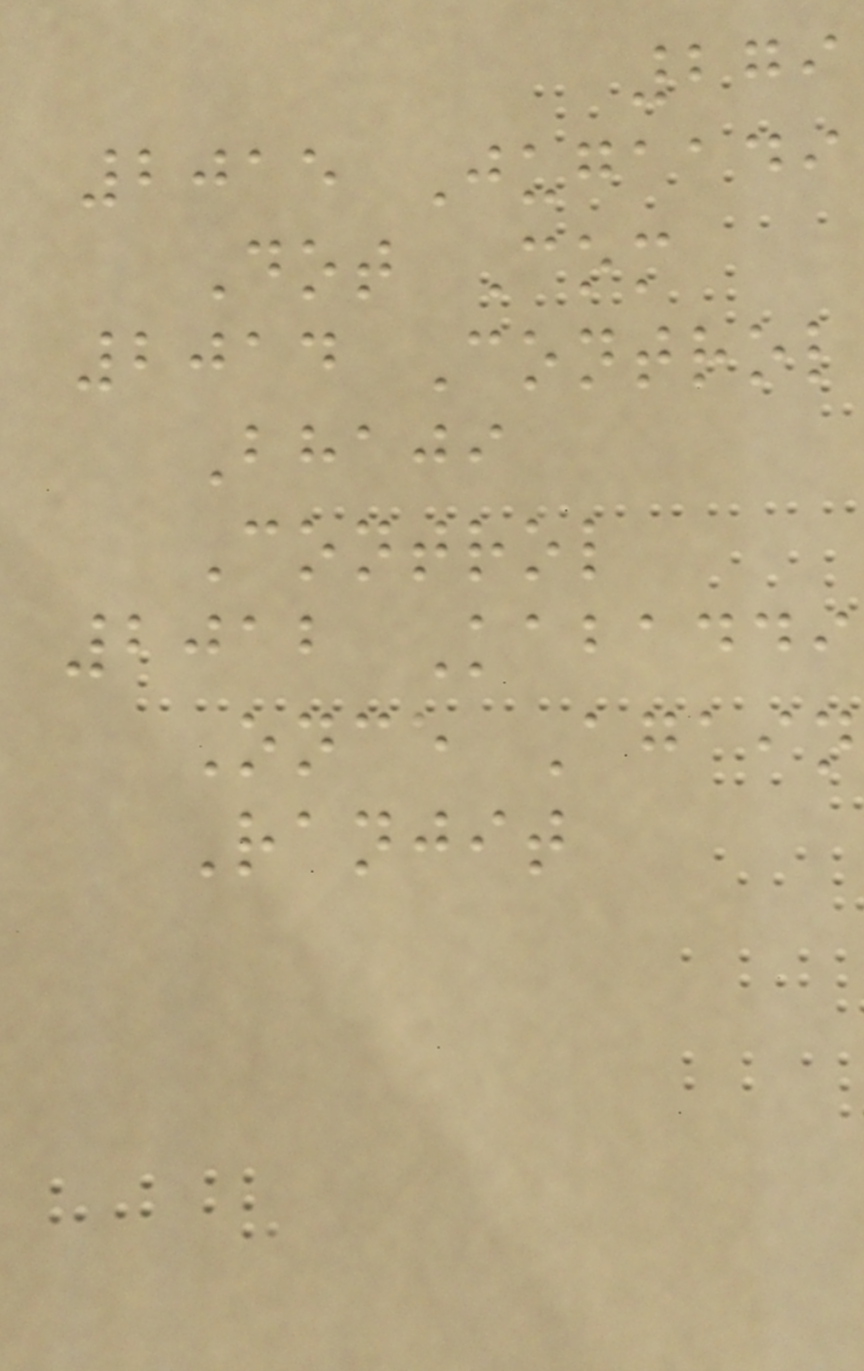279
2015 Jugaadi
Dot Com
2014 Control
Bhaji
Control
2012 Kabaddi
Once Again
Ranjit
